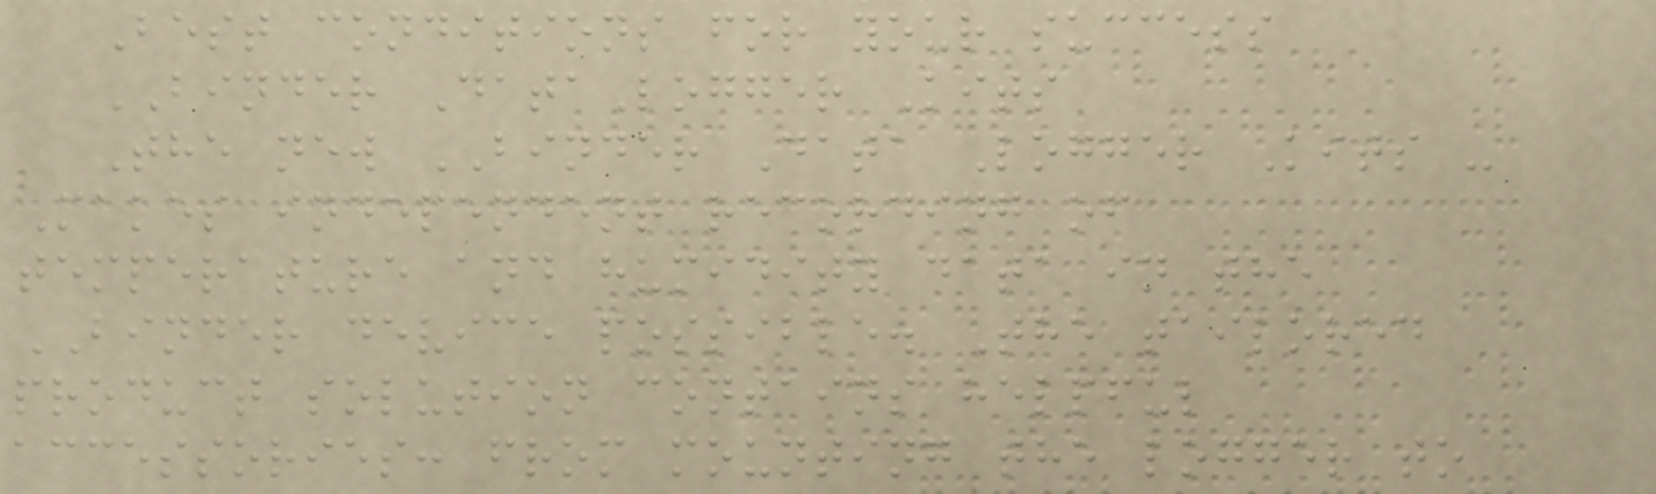Best conditions for your success
BINDER DataLogger Kits
The new BINDER Data Logger Kits -
Makes independent recording of
temperature and humidity data in the
BINDER device possible. The tailored
product solution contains helpful
accessories: from mounting the logger to
